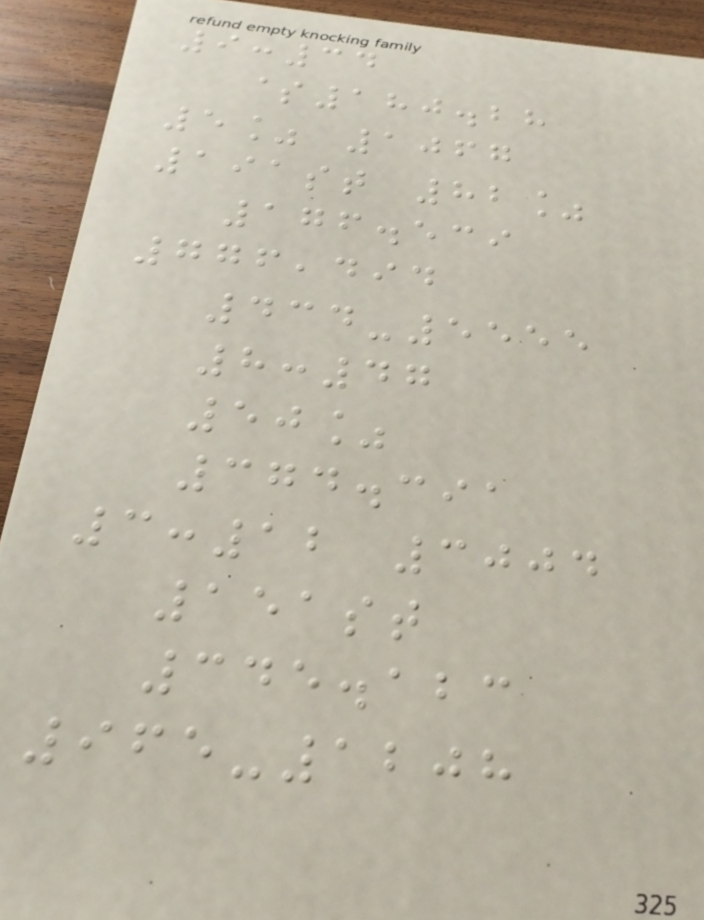9:34
$180.28
5% 1067
191st 82%
176.539
776,494
434-5555
8:47
50%
374.391
3:12 3004
151st
345.123
965-1208
